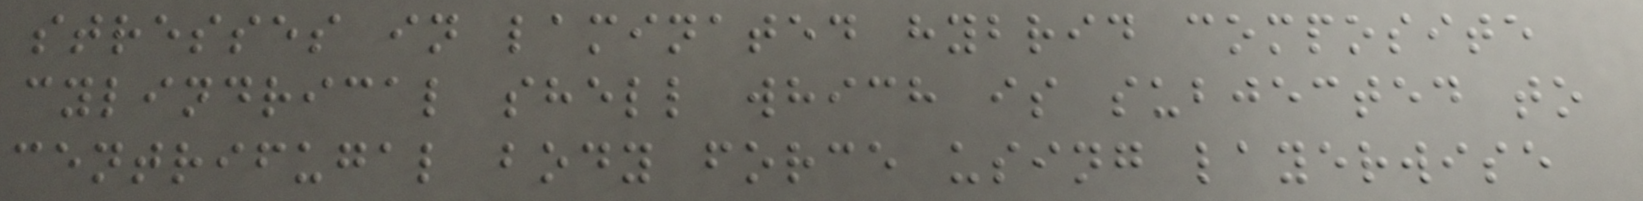stresses in laminated hybrid composite
cylindrical shell which is subjected to
centrifugal body force using layerwise
